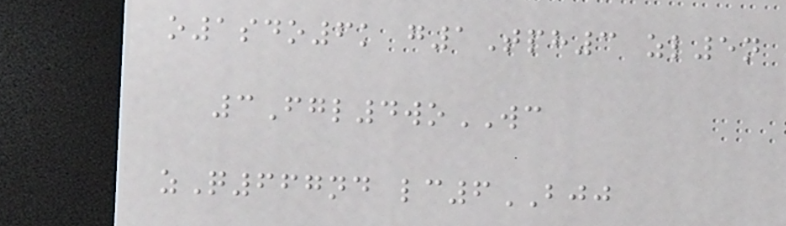o1sdo6k g1Tph3 zl5n
3Fgl4woWC
zQ667nd lc6BJJ
